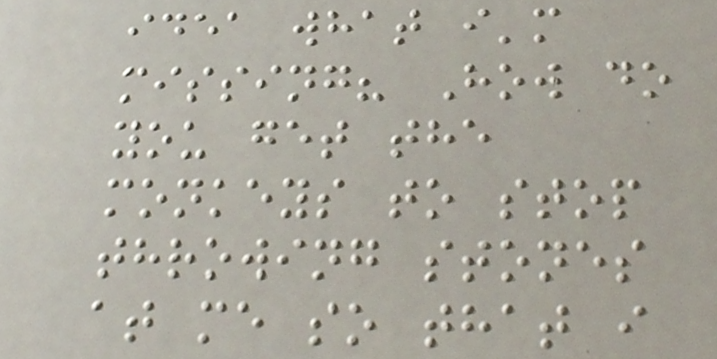idea what i'm
missing? How do
you get the
monkeys to stop
throwing stones
at me so that i
